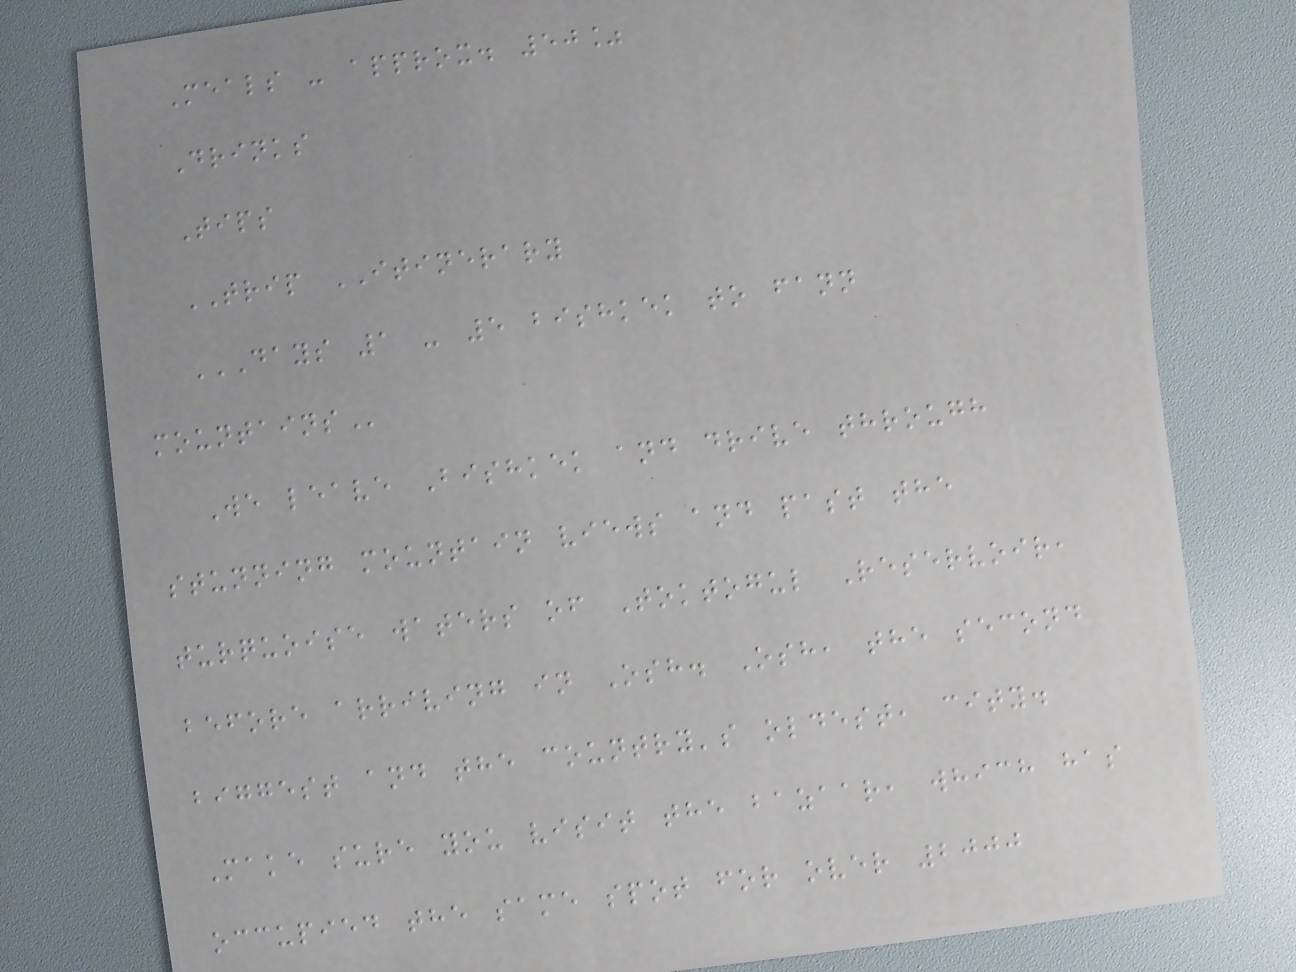Meals - approx. 50%
Drinks
Tips
TRIP ITINERARY
DAYS 1 - 5 BISHKEK TO FANN
MOUNTAINS
We leave Bishkek and drive through
stunning mountain views and past the
turquoise waters of Toktogul Reservoir,
before arriving in Osh. Osh, the second
biggest and the country's oldest, city.
Make sure you visit the bazaar, which has
occupied the same spot for over 2000
